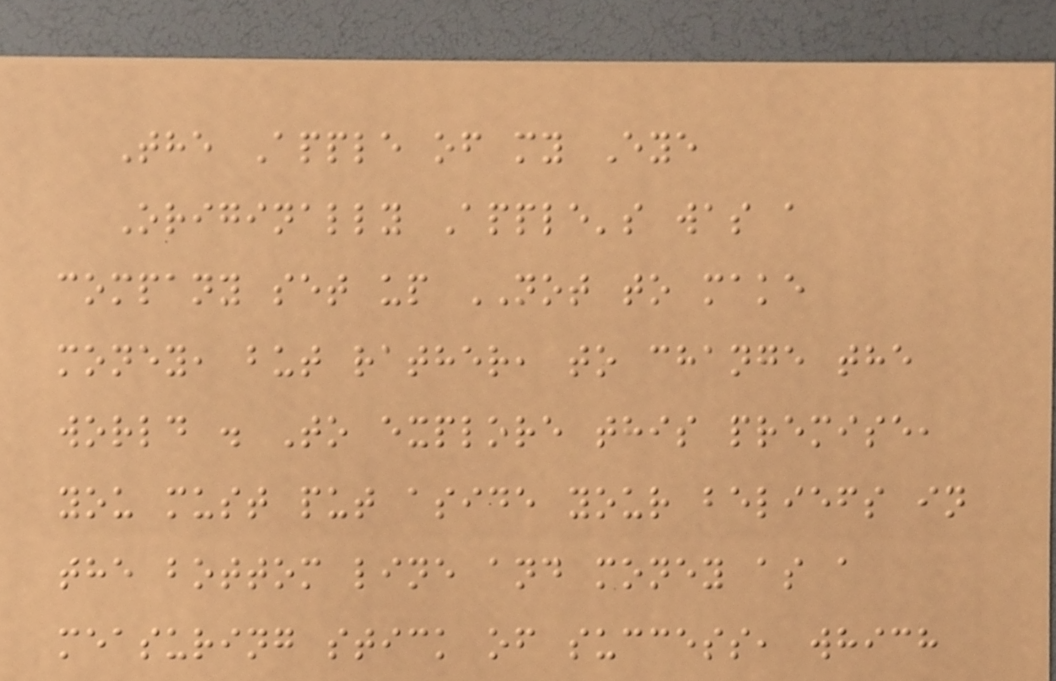The Apple of my Eye
Originally Apple's was a
company set up NOT to make
money, but rather, to change the
world . To explore this premise,
you must put aside your beliefs in
the bottom line and money as a
measuring stick of success, which
